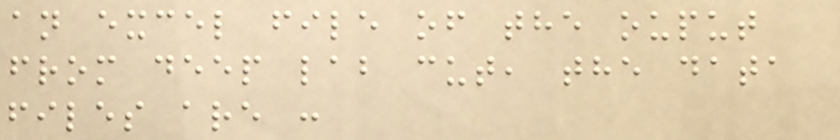an excel file of the ouput
from deep lab cut, the data
files are :
